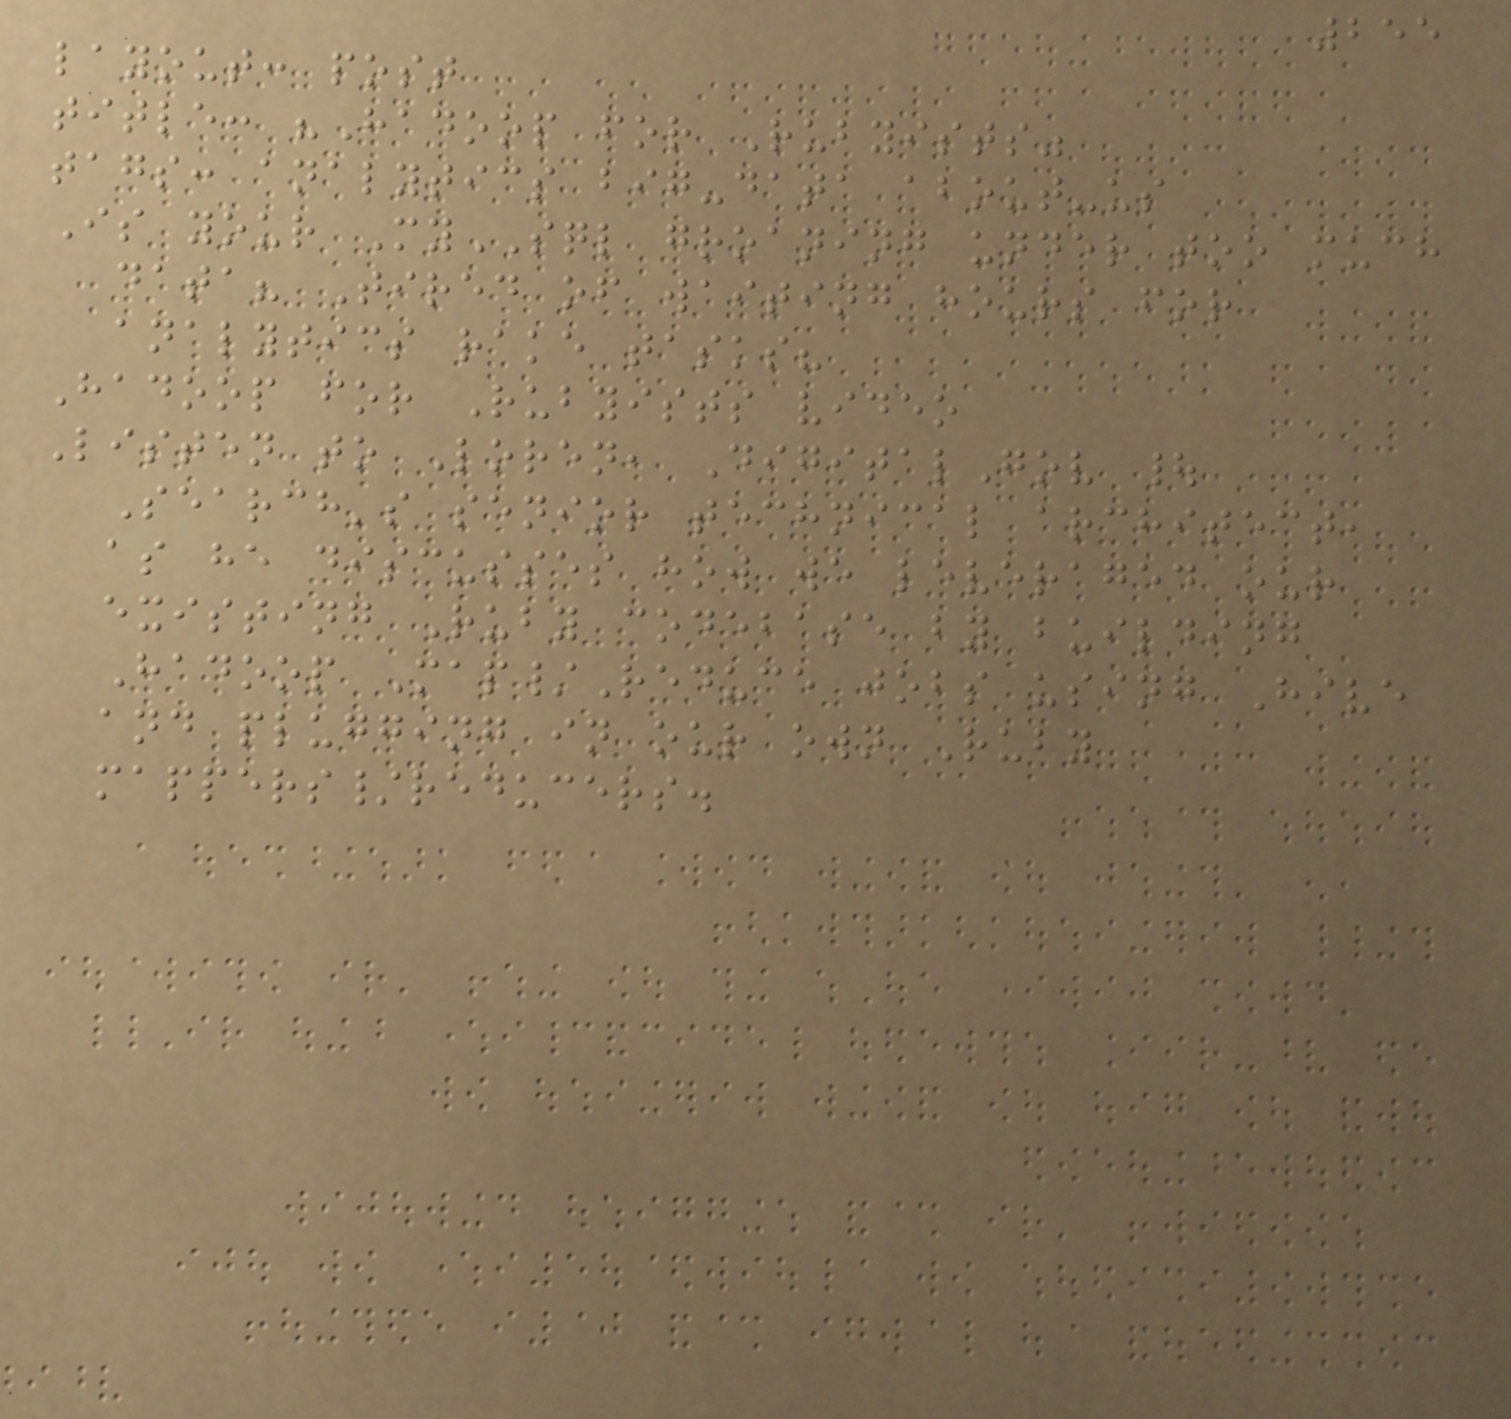255
layout: post
title: "Hadoop for Rubyists"
tags: analytics big-data about-us
Is your MySQL groaning under too much
data? Tired of waiting hours for
analytics rake tasks?
Hadoop for Rubyists video
Listen to Loren, DigitalGov |
Search's senior technical architect,
as he discusses how we leveraged our
existing Ruby codebase by building
Hadoop Map/Reduce jobs using Hive
and plugging in our own Ruby
mappers/reducers.
